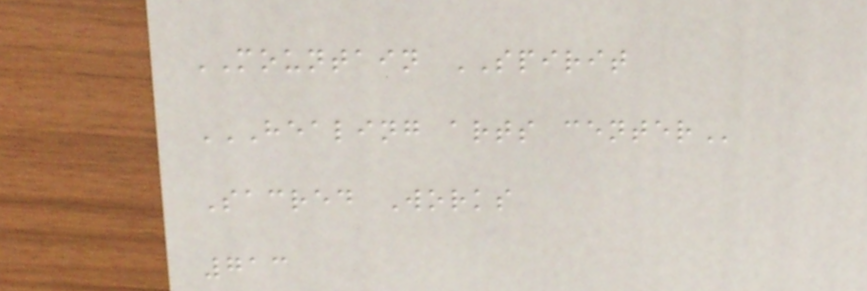MOUNTAIN SPIRIT
HEALING ARTS CENTER
Sacred Works
713
